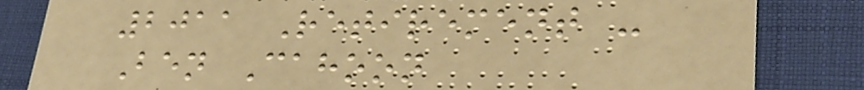2011 Retirement -
Ben Cahoon
